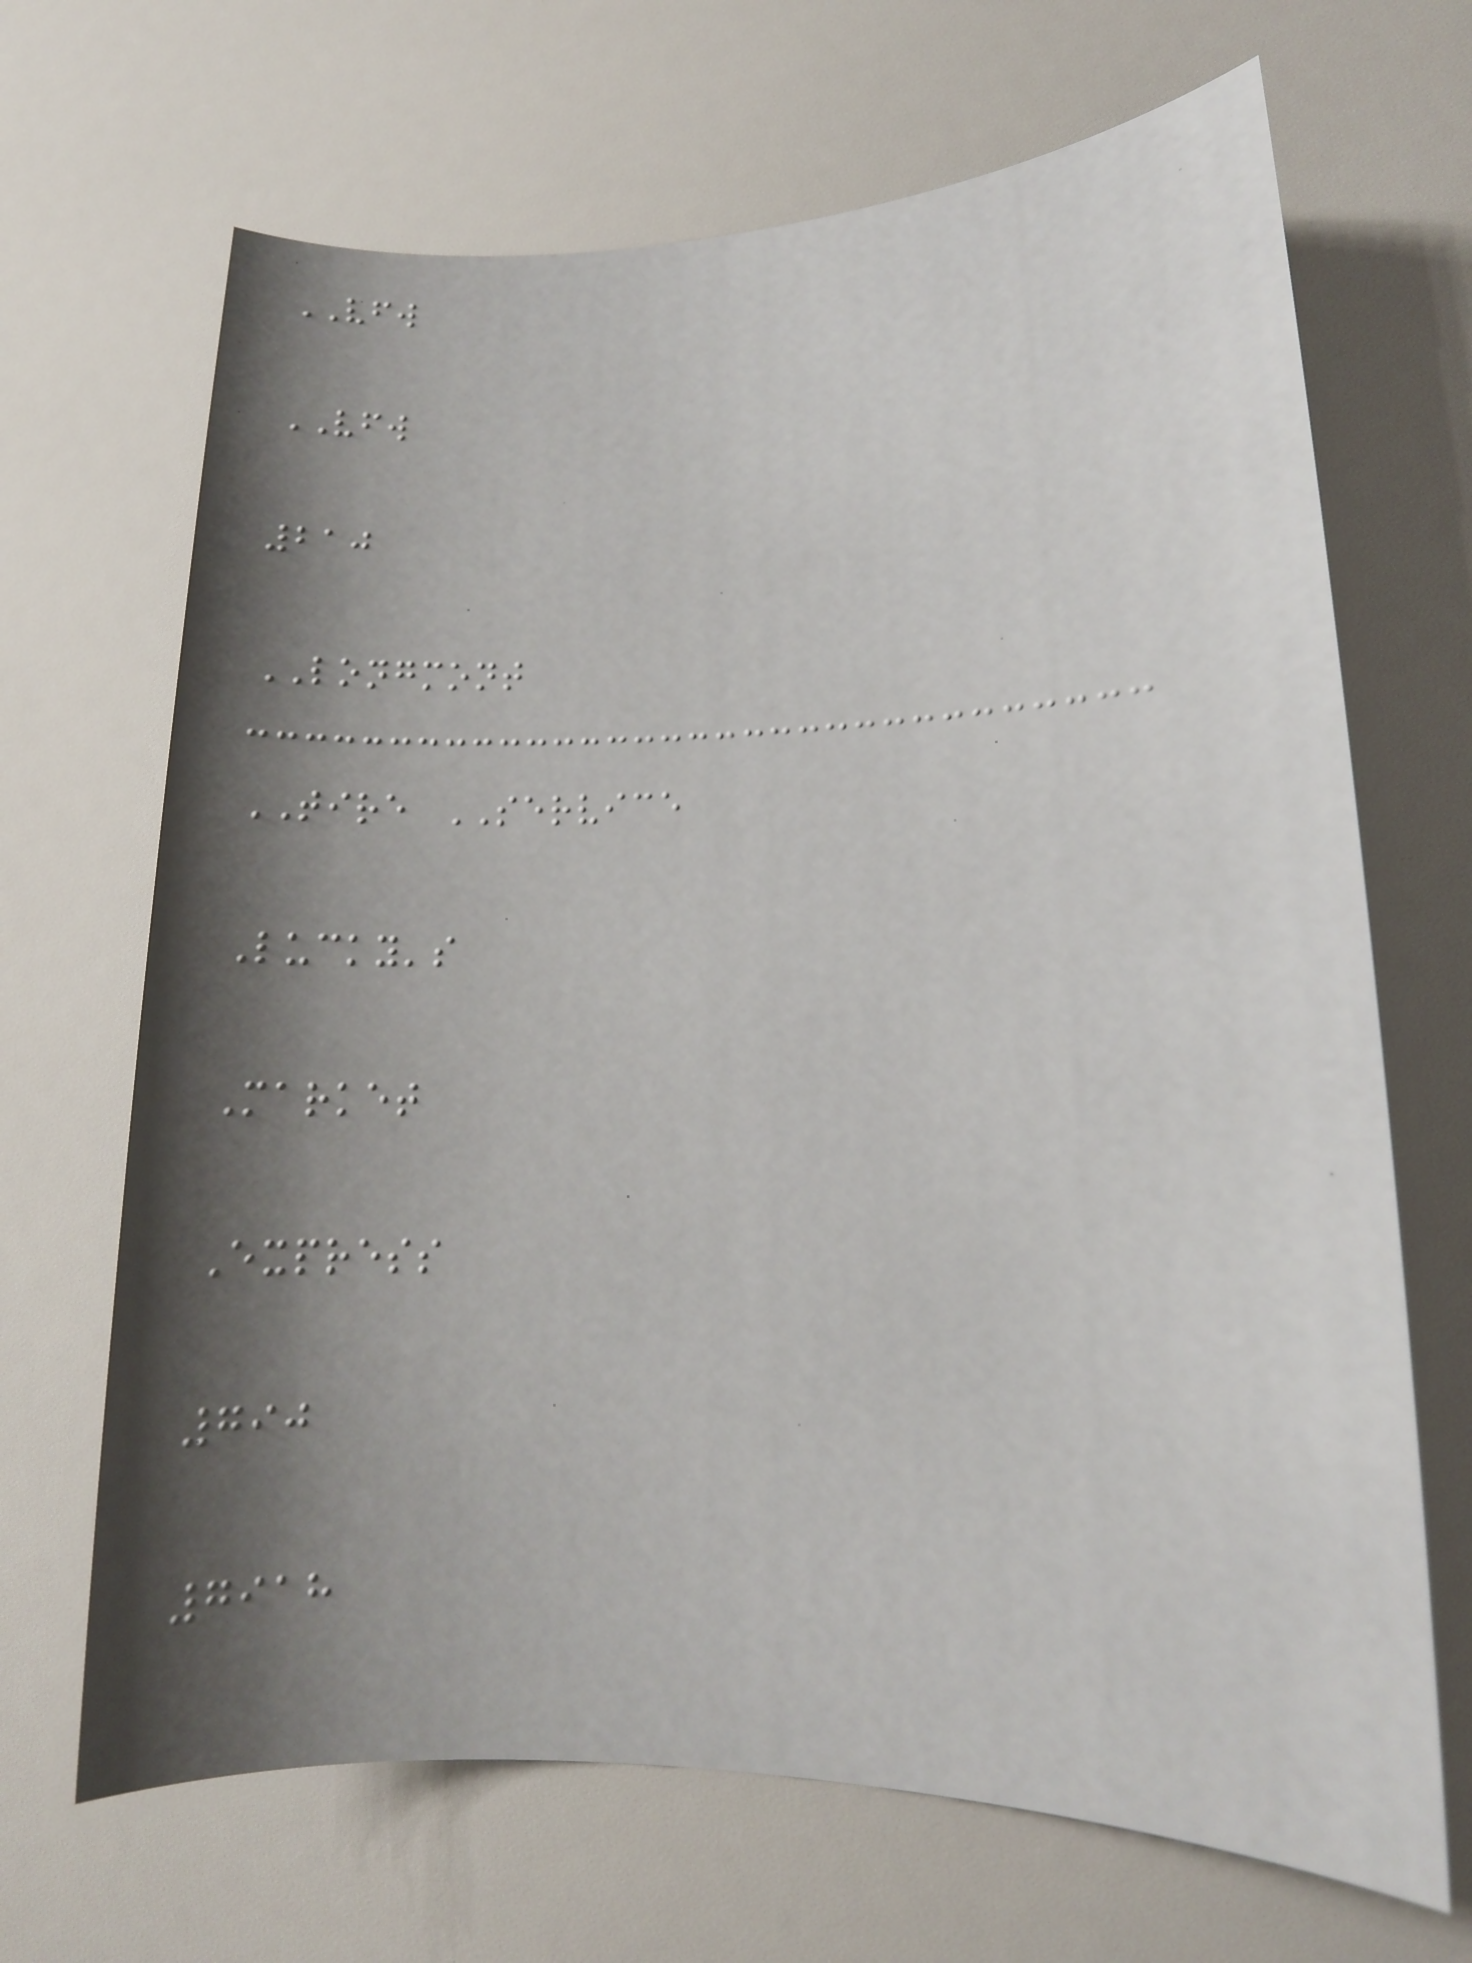VFW
VFW
210
LONGMONT
TIRE SERVICE
Lucky's
Market
Express
790
7918
